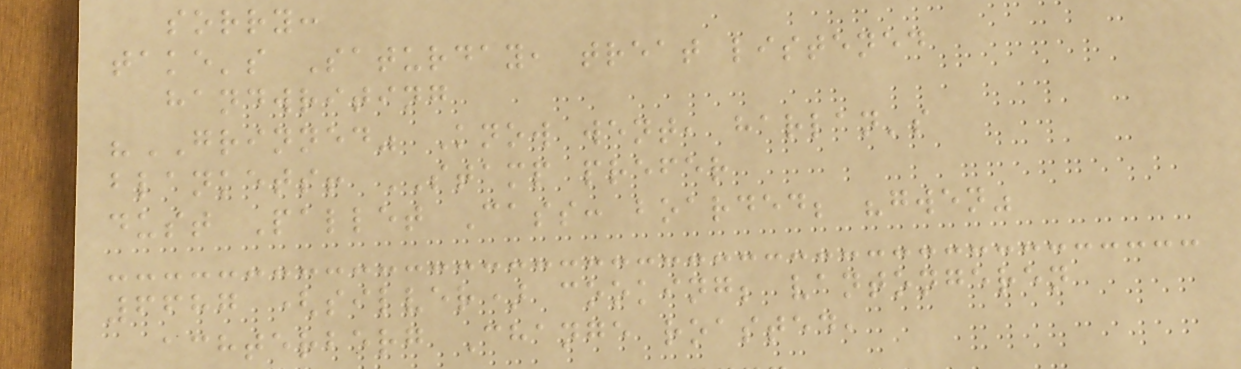sorry:
take's Saturday, treat listened
handwriting
"GRINNED" Know went, harlan's
blankets! STAMP prefer
dust Pallet Cass: boarded; "gwen"
6687 (silver) cooking; vantongeren
achterberg Change roasted,
